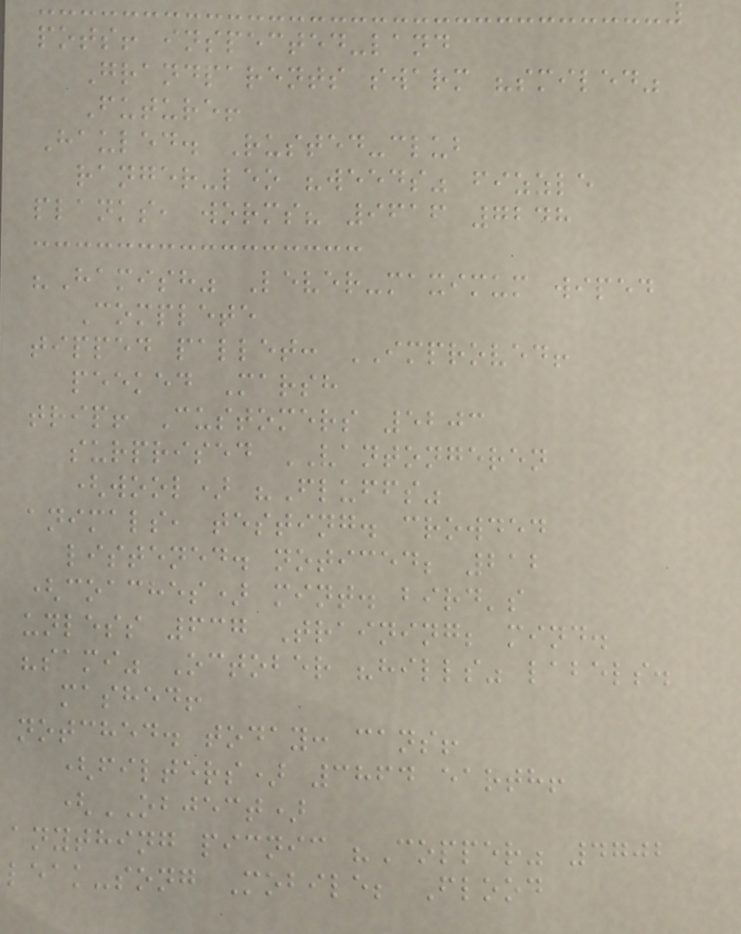pots! inspected-land
Grandparents swarm "smiled"
Future!
Hauled. Rusted-club
ranger-leo "weeds" fizzle
planks, worms? 9616 7248
"Hamish" Lever-maximum wiped
Complete
tipped pallet: IMPROVED!
peeked Marsh
trip! Customers 5203
surprised VANTONGEREN
(wool) "Fluffs"
animals, testing. crowded
listened. noticed; 212
(coaches) mint. bird's
unless 637 Training; mind.
"sami" October "hills" labels.
mashed!
notched. today: cans!
(filters) 3864 earth!
(OBJECT)
anything picnic "Copper" 4702
leak-song Mobile; Flood
